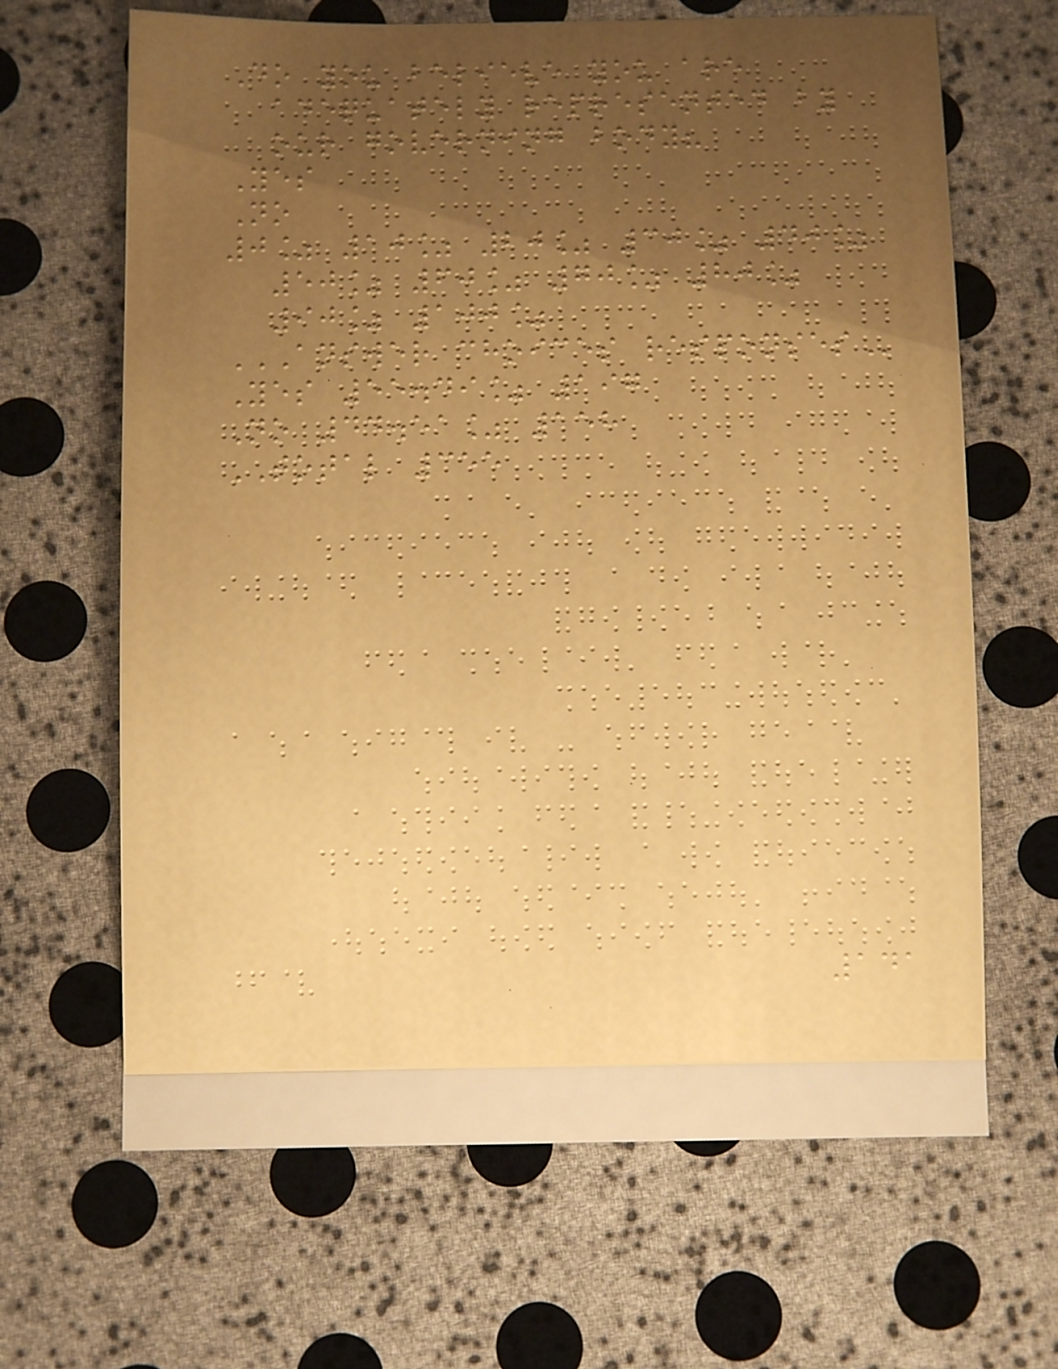Do you believe you are
adequately represented by
our governing body?
Yes
No
0% 10% 20% 30% 40%
50% 60% 70% 80%
90% 100%
ANSWER CHOICES RESPONSES
Yes 55.49% 197
No 44.51% 158
TOTAL 355
141
